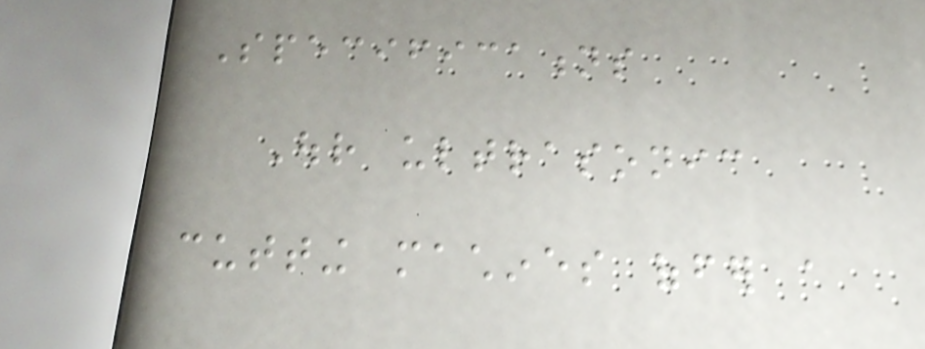Specifications
Our ultrasonic
cutting machines offer a
